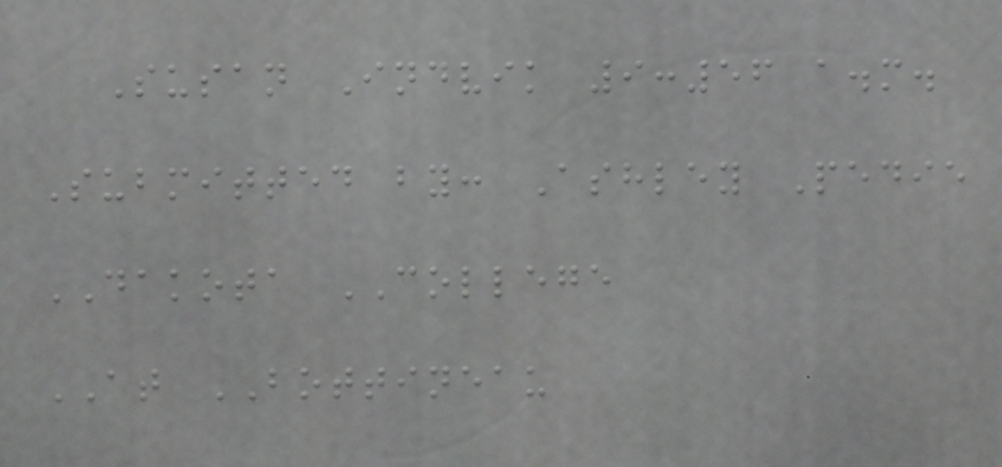Susan Indvik 9:56 a.m.
Submitted by: Ashley Pedie
DAKOTA COLLEGE
AT BOTTINEAU
